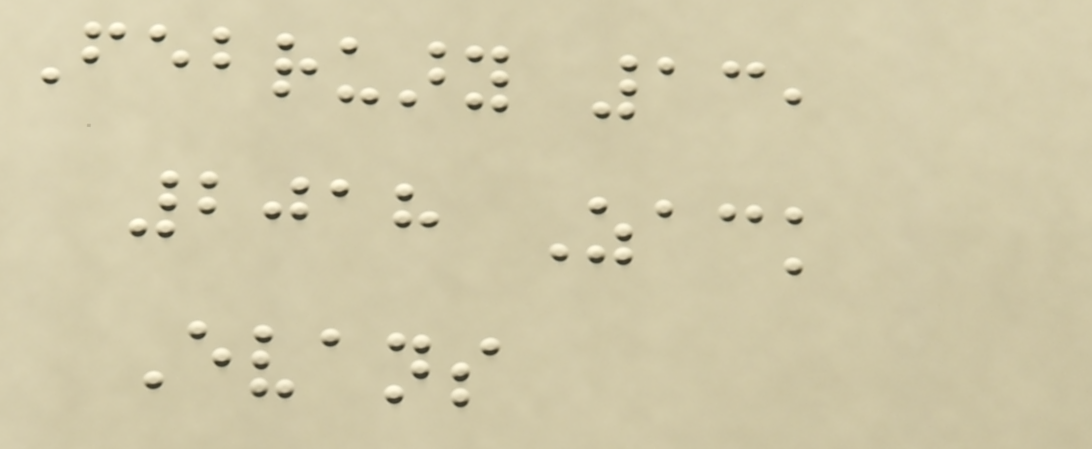February 13,
2018 Zack
Evans
